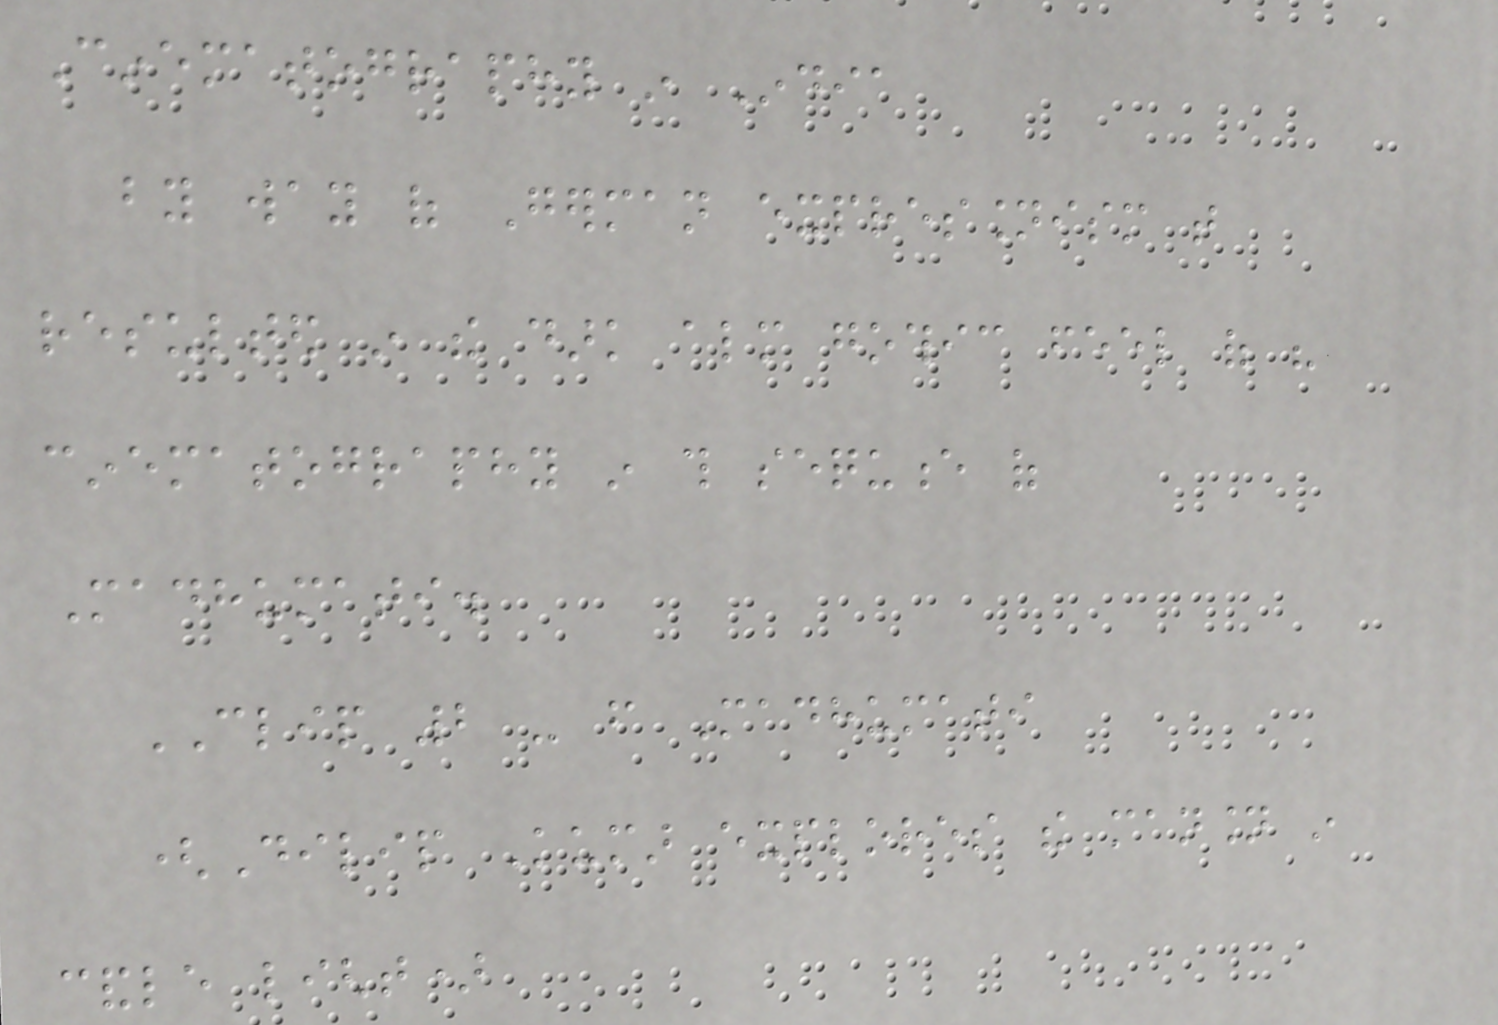Cinematography in India
by way of German expressionism that
resulted in the dark almost gothic feel of his
cinematography in this sequence of
Madhumati.
CLIP 2 - from Madhumati
(Dilip Kumar explores the mansion in
candle light)
